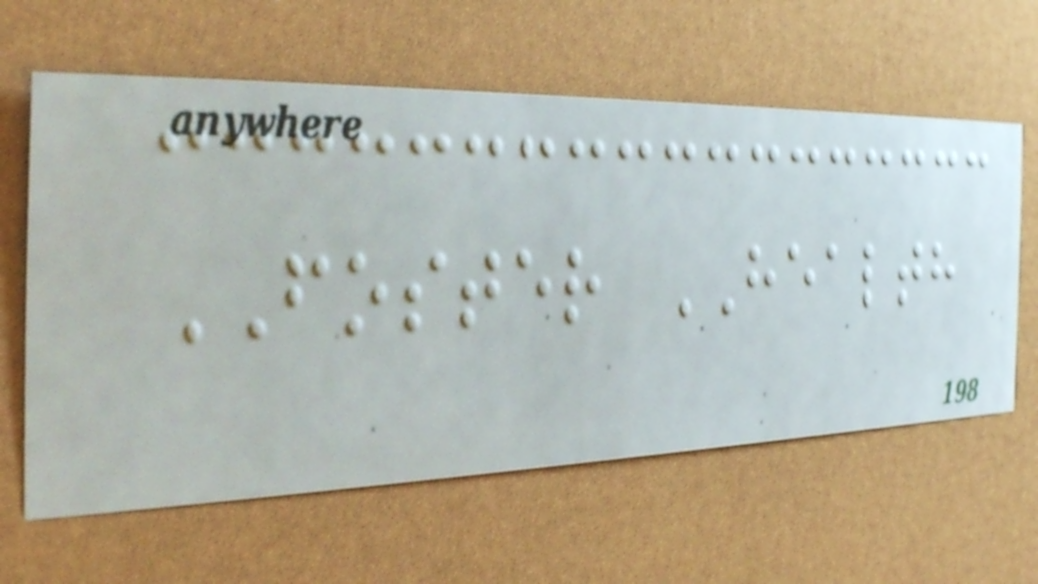FOSTER HEALTH
